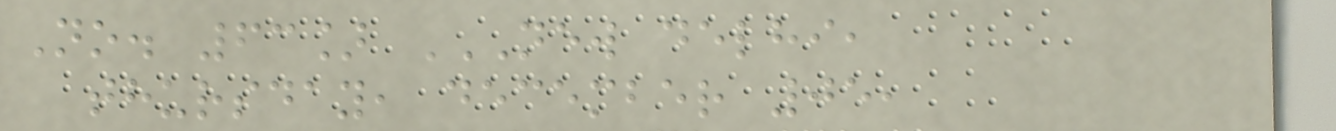No. 63] NEW DELHI,
THURSDAY, DECEMBER 05,
